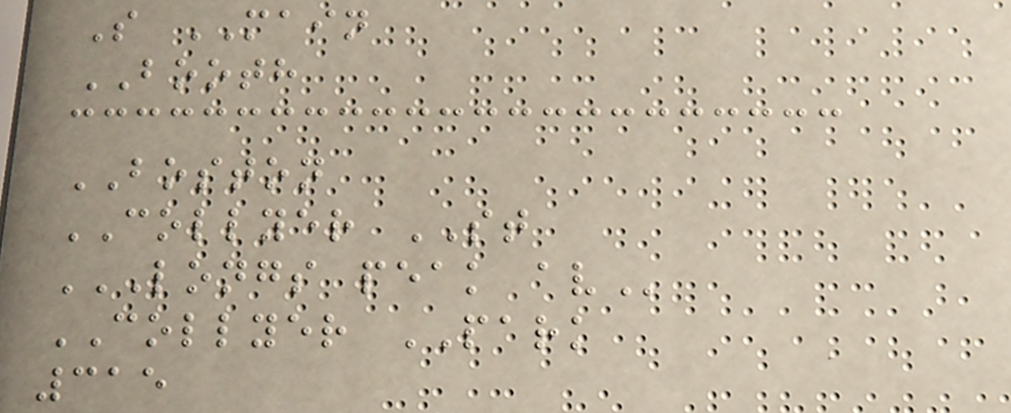S MAIN
BOOTH
BOSTON
COLLYER ST
LONGS PEAK AV
COLLYER PARK
315
